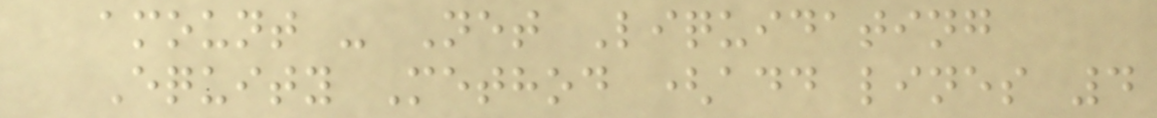amount - Net Liquidating
Equity Method (add lines 4
